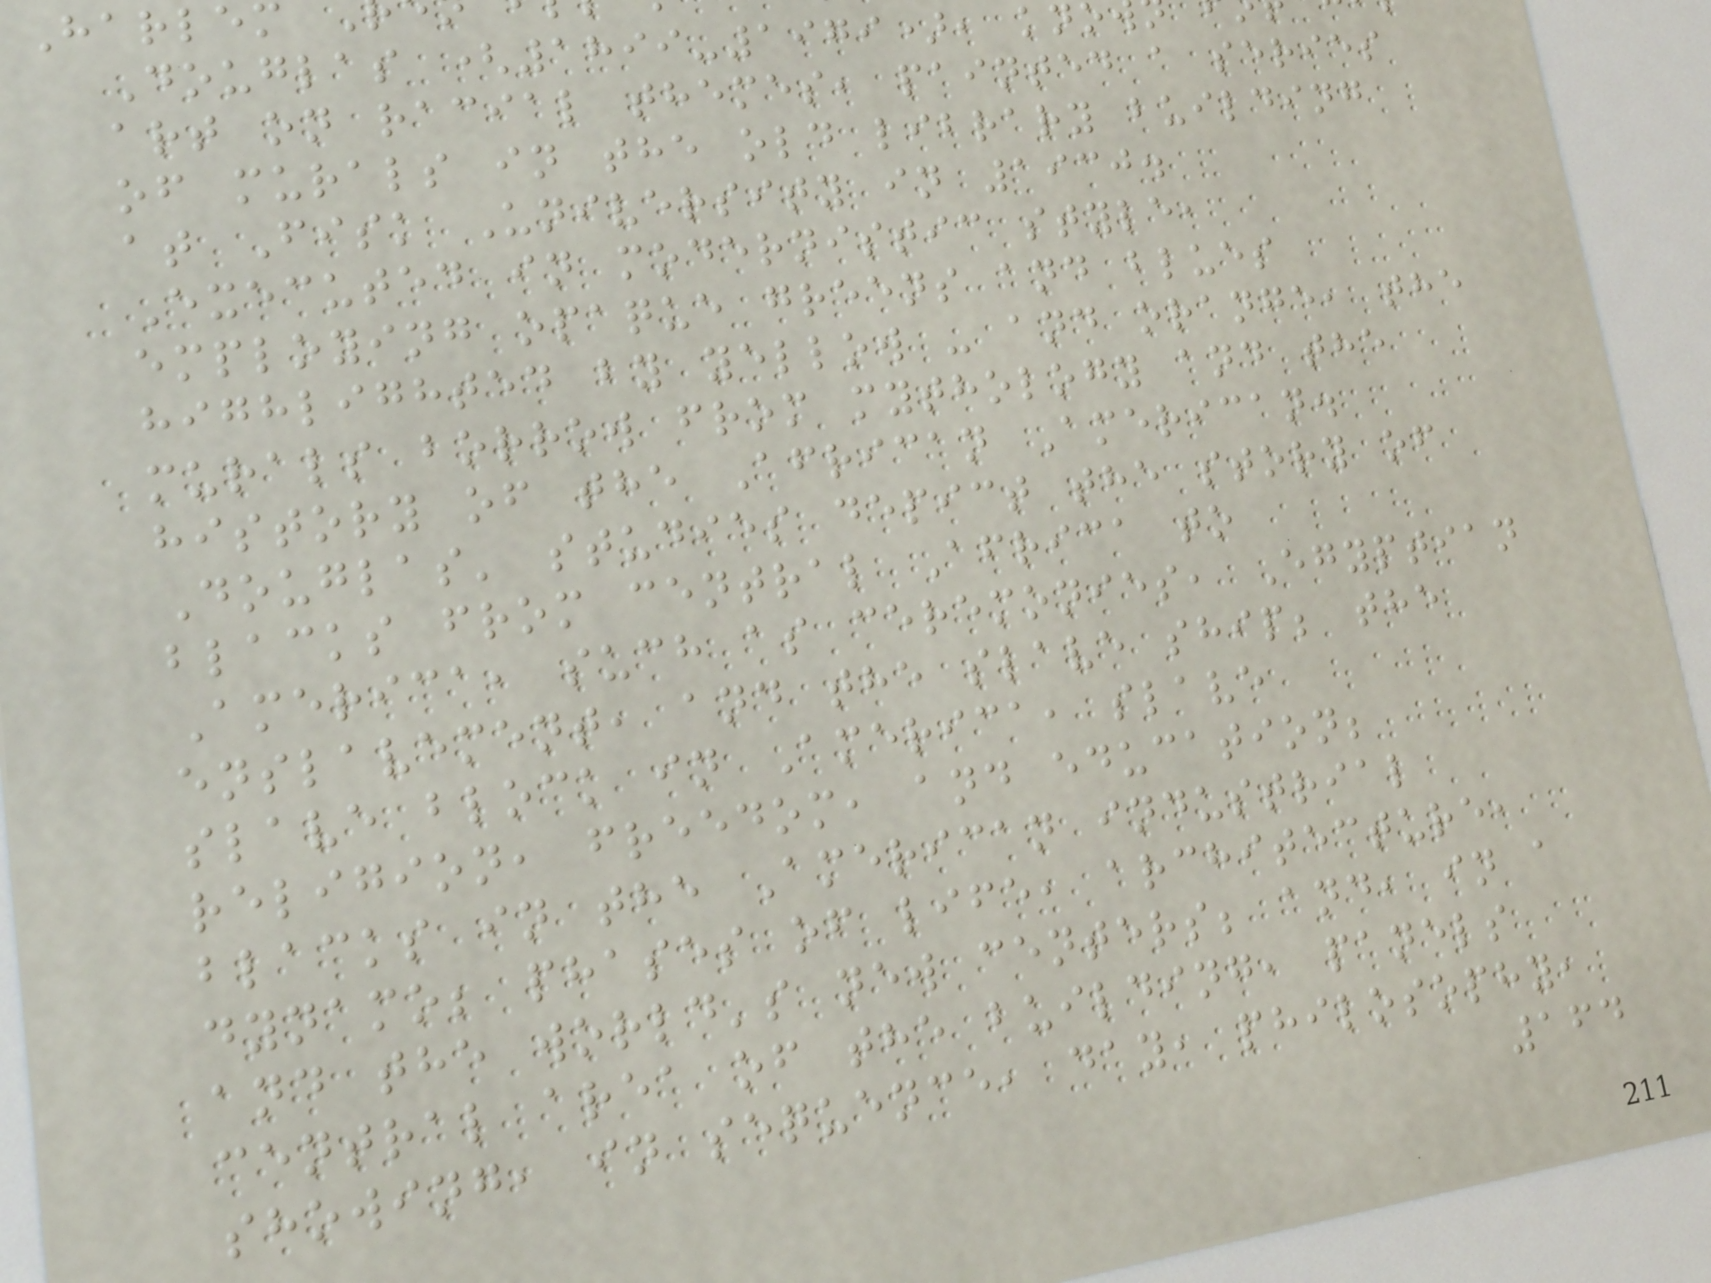Douglas (1899-1979), kno
art on racial themes, painted a series
of murals in the old library building
at Fisk University in 1930.
Executed in modernistic style,
employing opaque greens and blues
highlighted by yellow - and orange, the
murals borrow from mythology and the
history of the African American.
Douglas' studies depict the story of
blacks from central Africa to
America, such as ceremonies, Egyptian
enslavement, and the slave ship; the
slave block in America, slave
religion, freedom, and education;
blacks in the American industrial
dynamo; phases of life, architecture,
and the world's new centers; and, in a
central area of the building, panels
showing, in sequence, day, philosophy,
164
